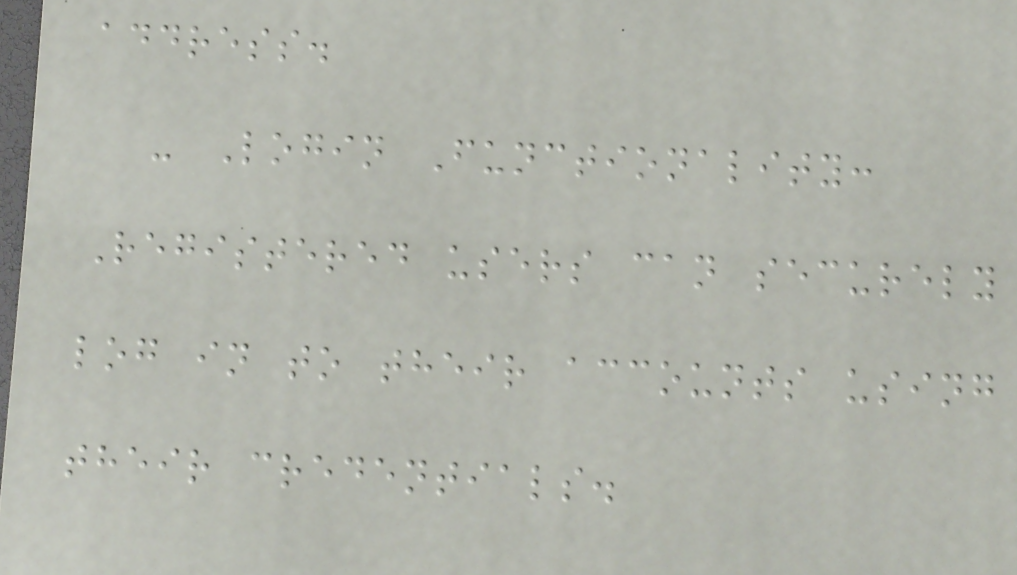address.
- Login Functionality:
Registered users can securely
log in to their accounts using
their credentials.
